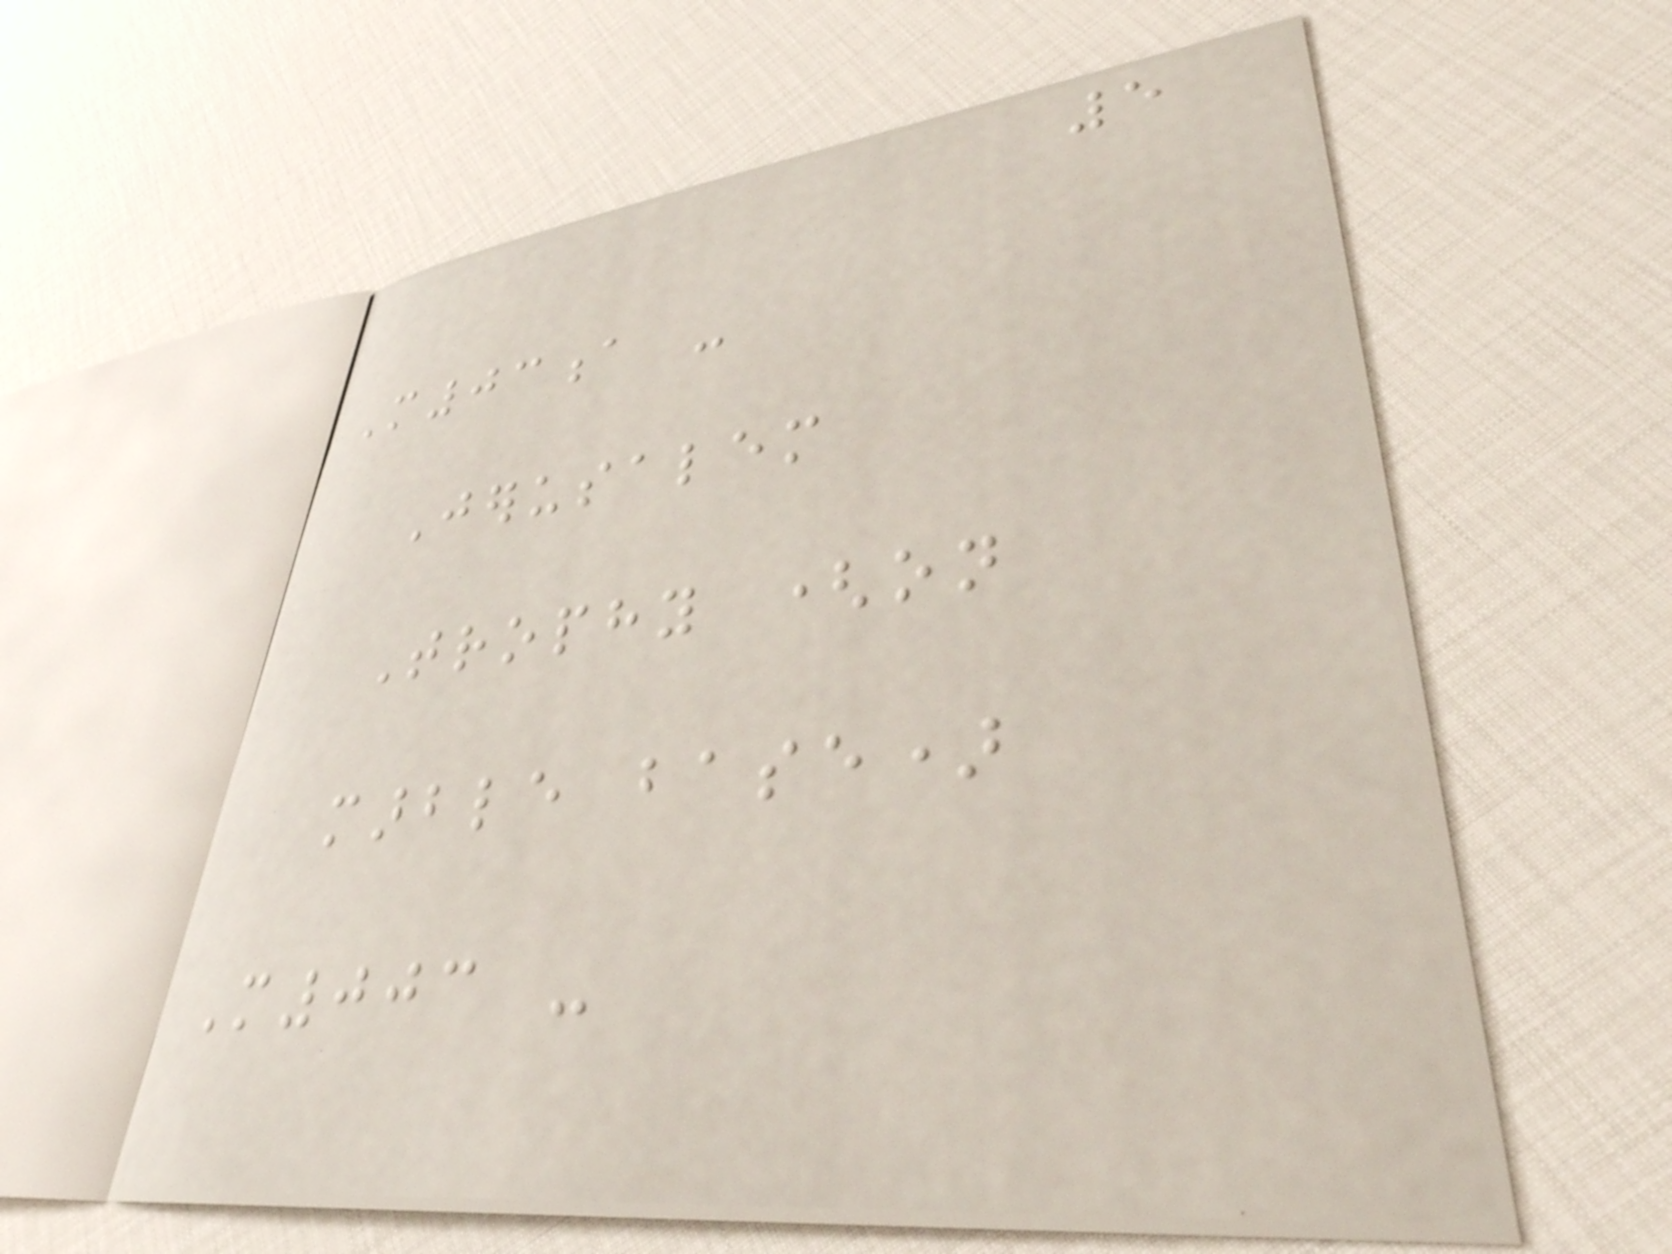5
M03a -
Jerusalem
Trophy (on
marble base)
M003 -
